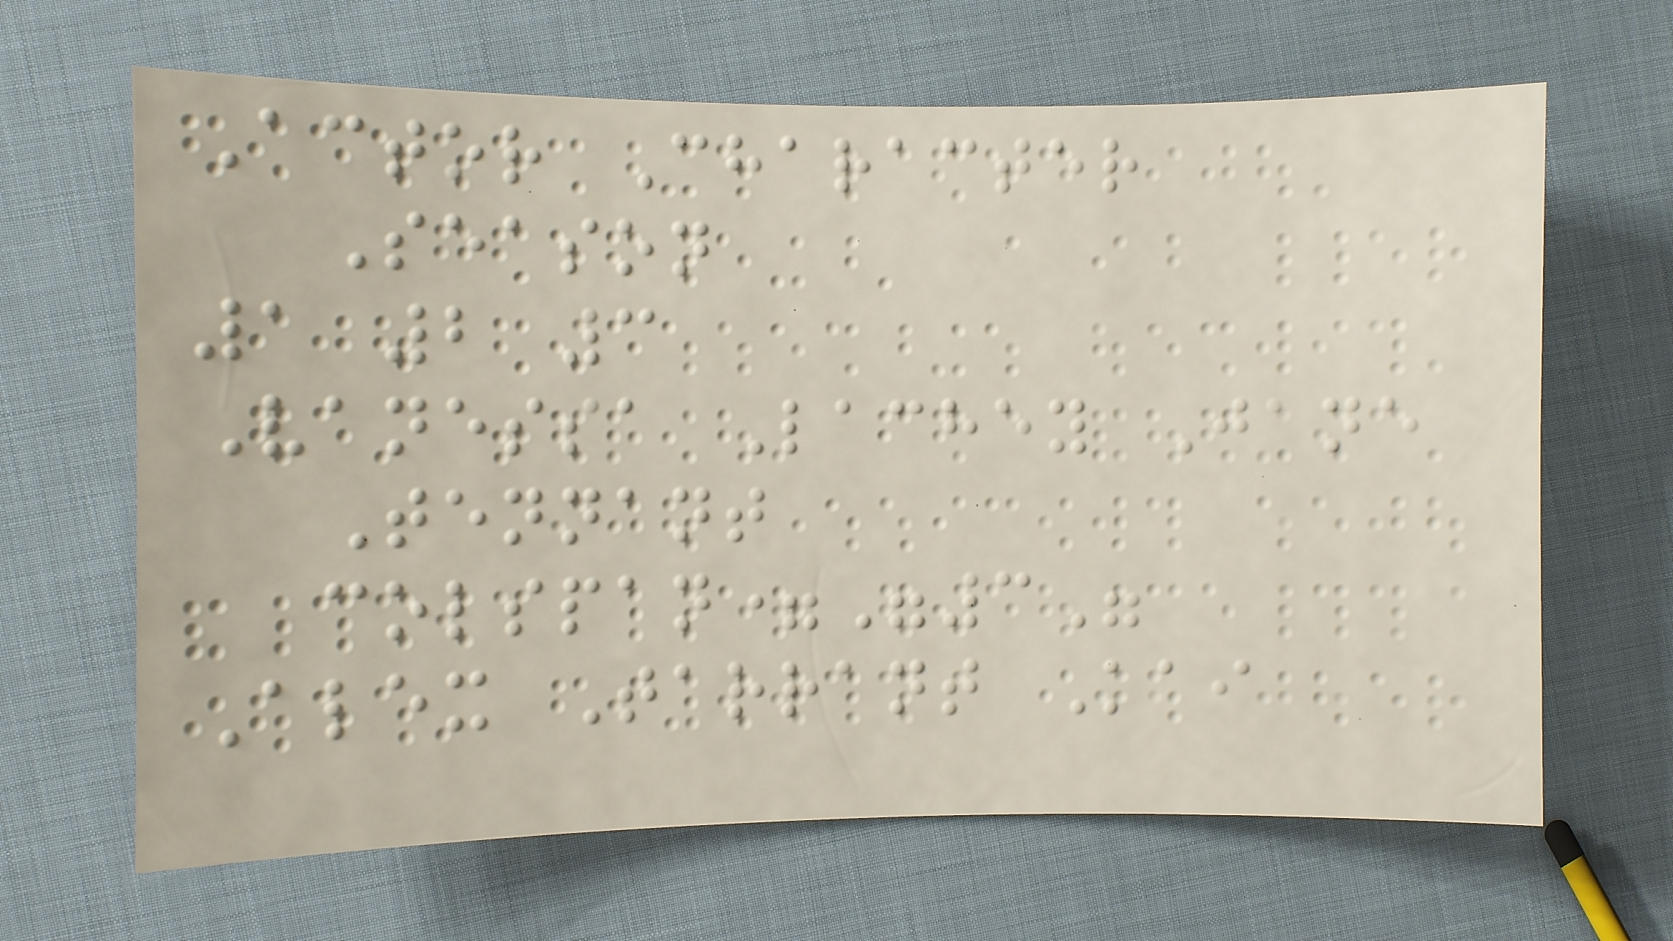Actor Character
Season
1 2 3
Vanessa Lachey Jane
Tennant
colspan="3"
Alex Tarrant Kai
